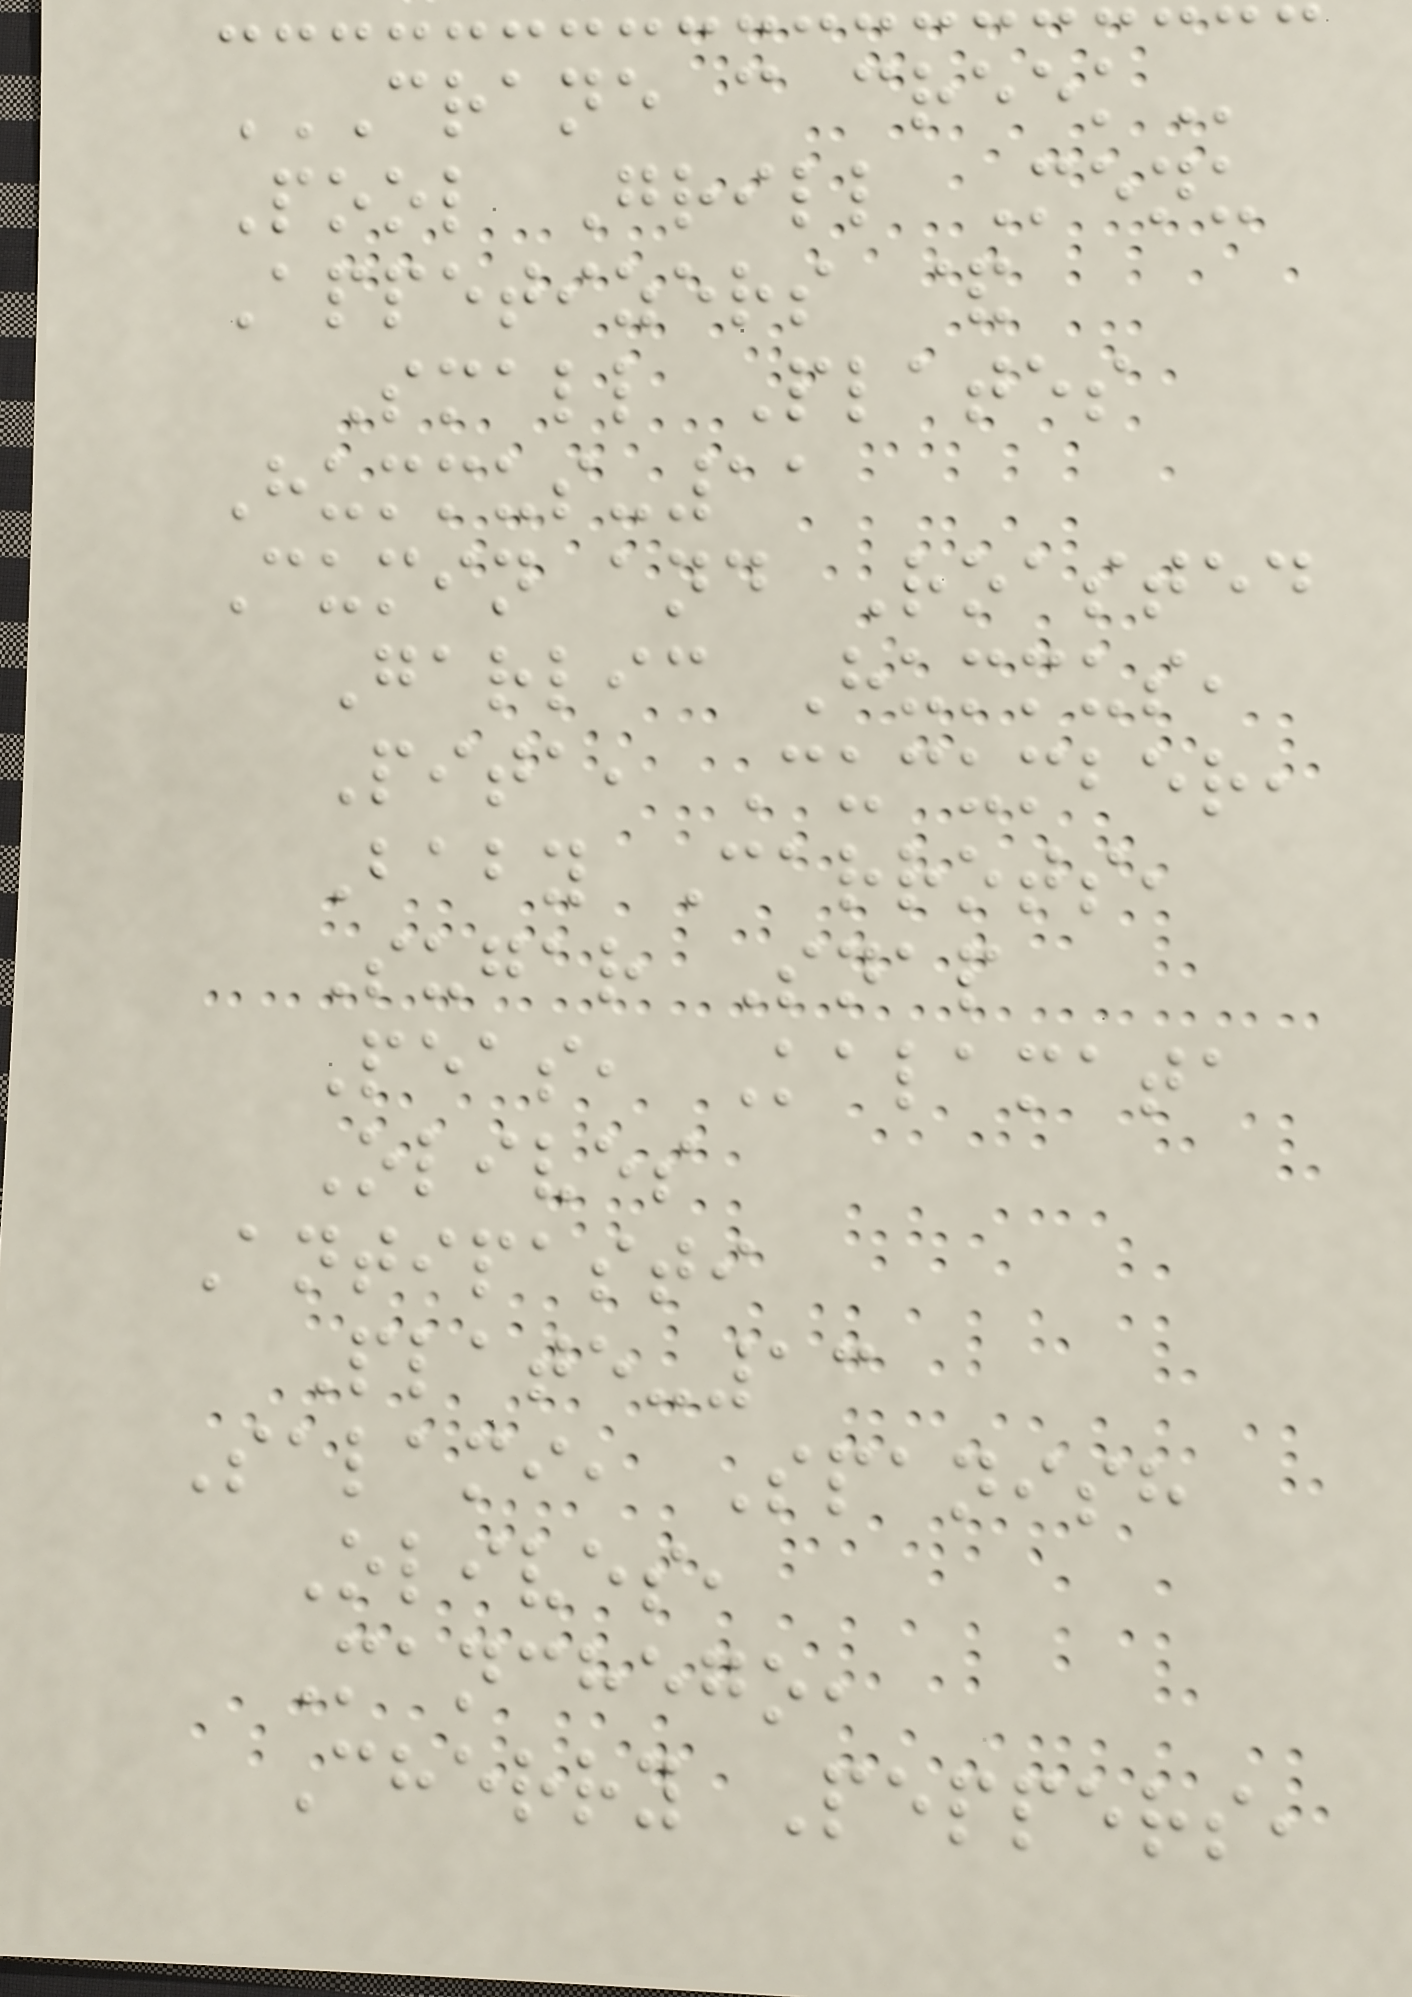CRANE C CREEK
Pool Grill Menu
Appetizers &
Small Plates
Hummus-11
Cumin and Roasted
Garlic Hummus,
Pita, Cucumber,
Baby Carrots,
Sugar Snap
Peas, Kalamata
Olives
Antipasti
Plate-13
Salami, Spanish
Olives,
Manchego,
Cherry Peppers,
